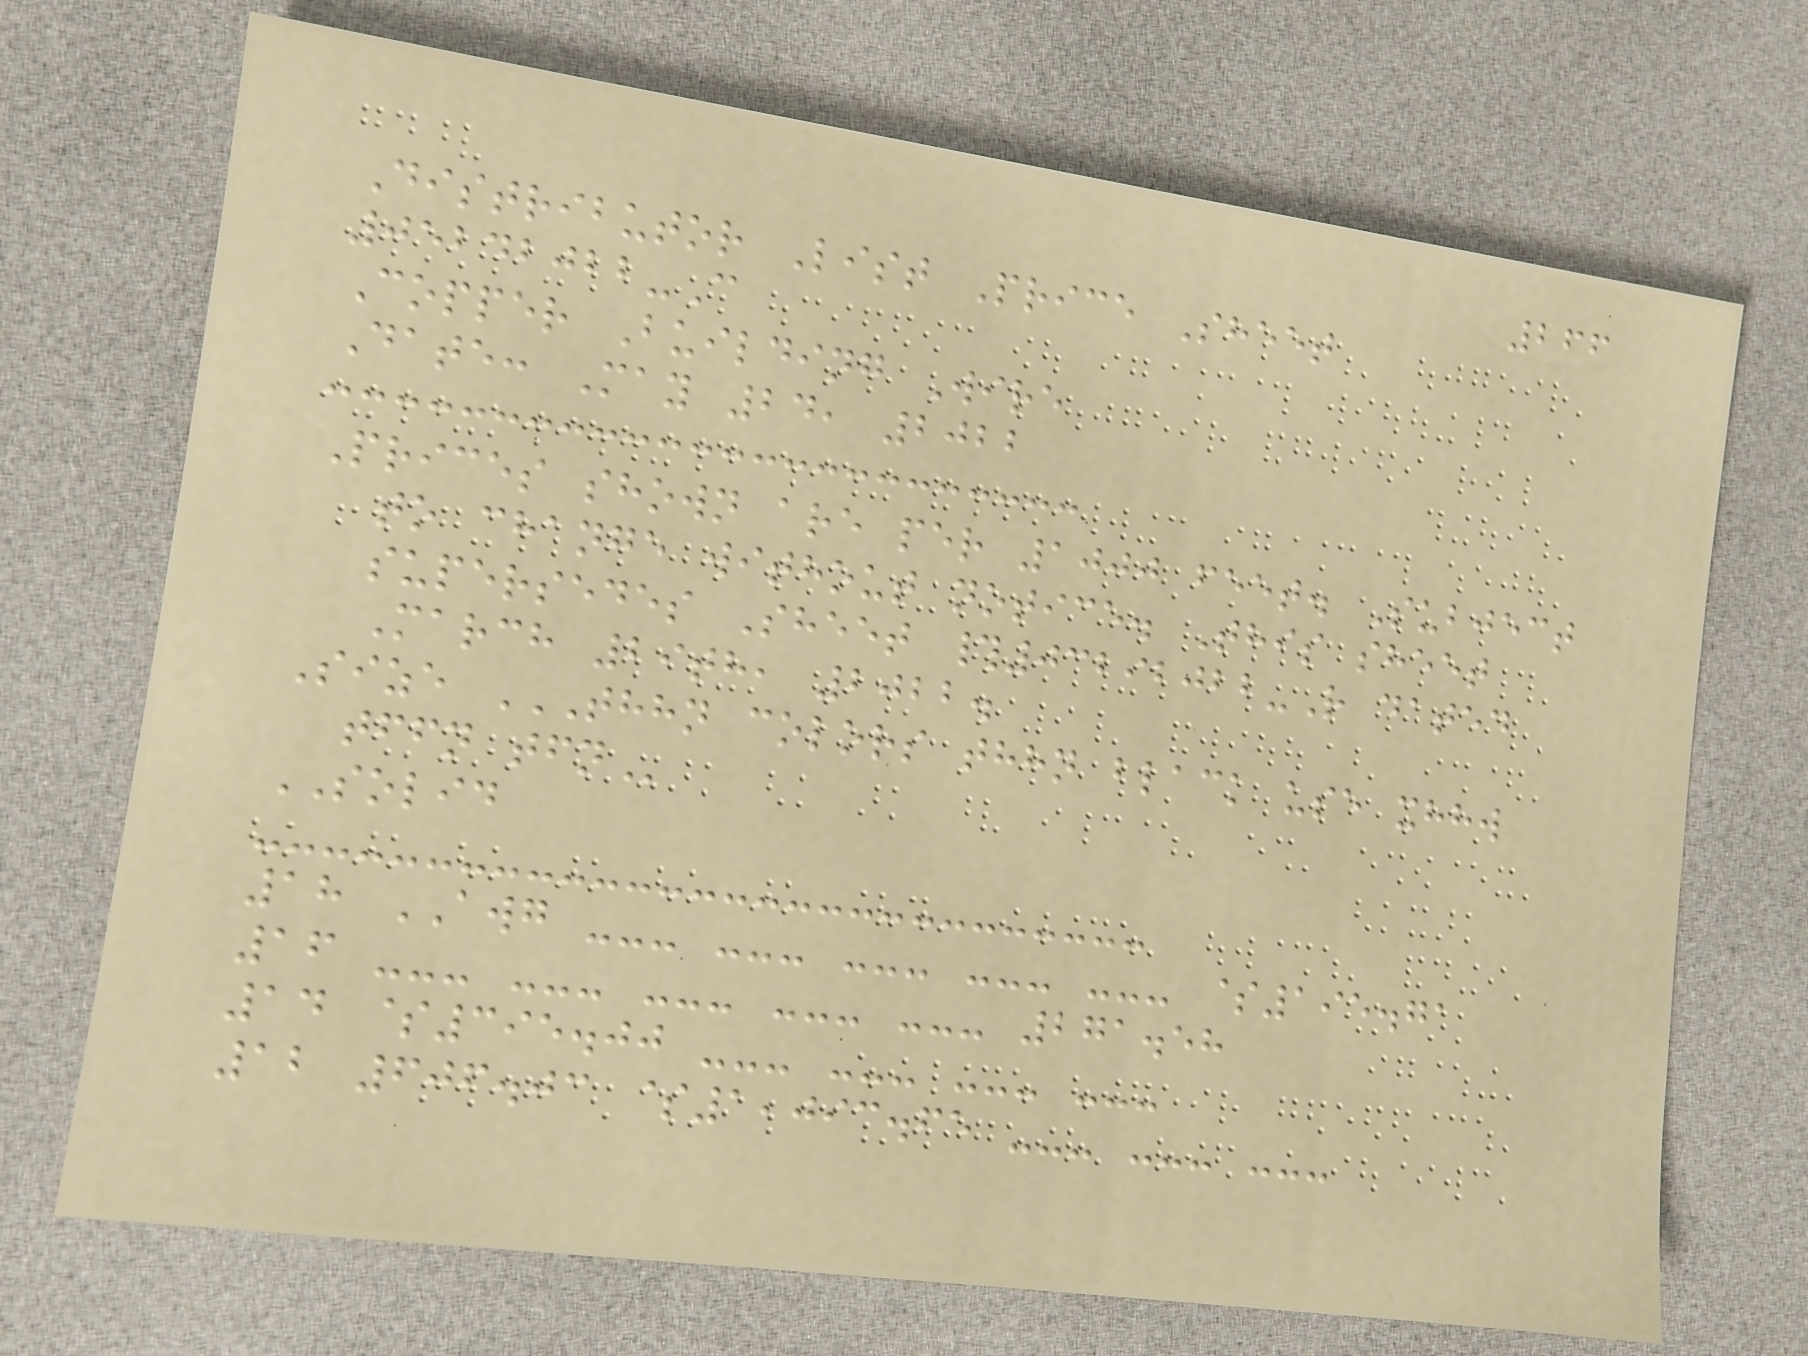266
Distributor List Price Sheet
05242022-C
Copper Building Wire
Date: May 24, 2022
Prices shown are per 1000 feet. Subject
to change without notice. This sheet
supersedes Sheet #03292022-R dated
March 29th, 2022.
Size THHN COLORS THHN BLACK USE XHHW
TFFN TFN
SOLID
18 AWG --- --- --- --- --- $195.71
16 --- --- --- --- --- 271.58
14 $395.00 --- --- --- ---
12 606.03 $1,093.65 --- --- ---
